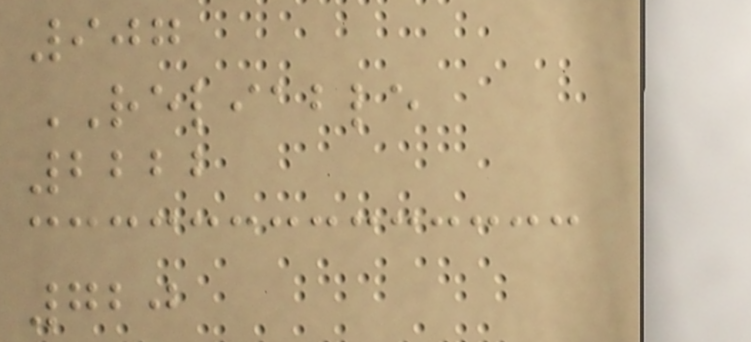907
RELIABLE
2222
720
